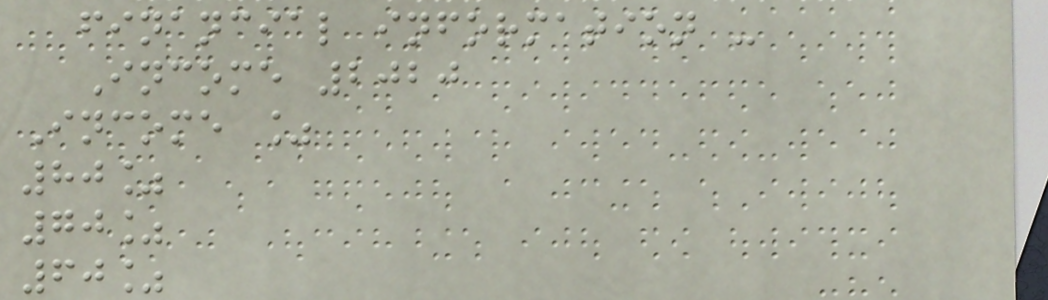financial information -
Income 2020
Income %
80%
70%
60%
